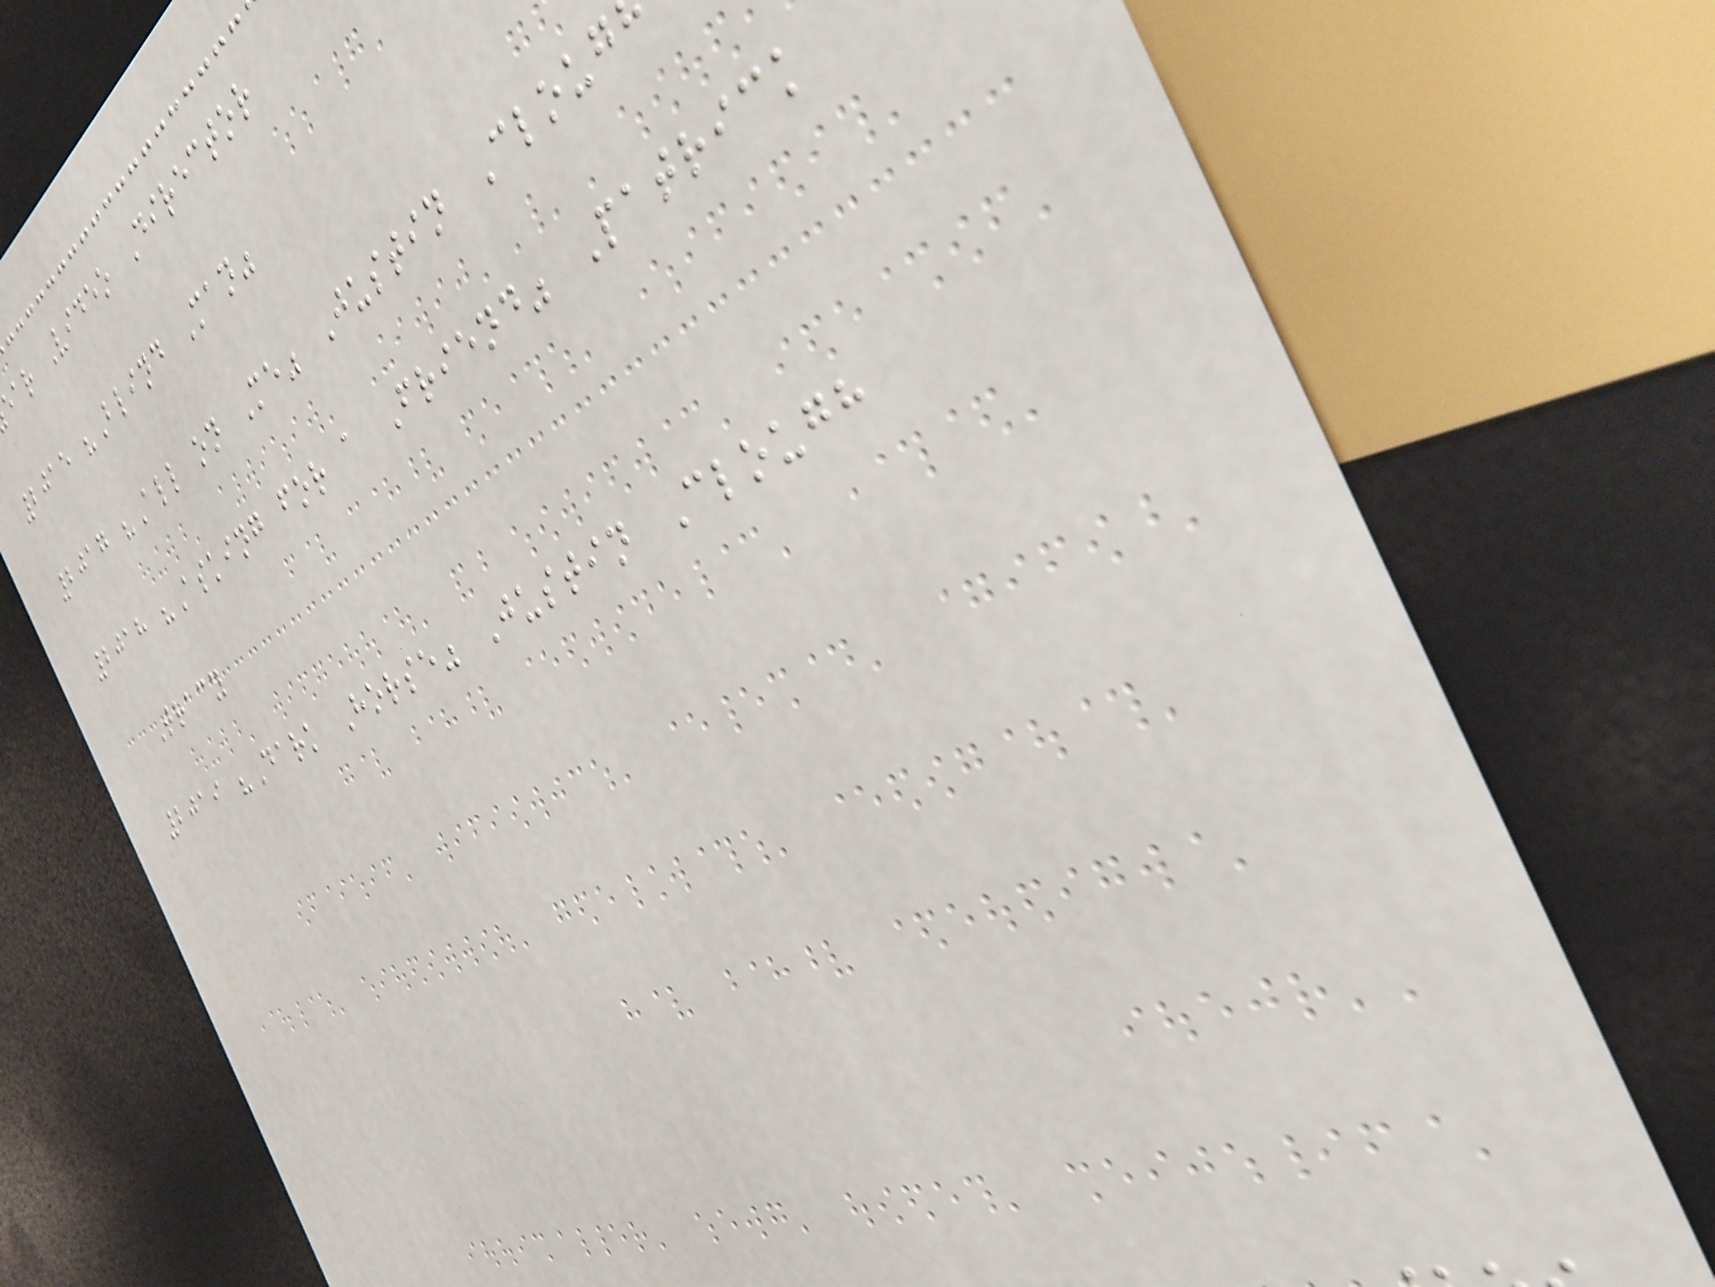ear Video Director
2015 "Blind Man"
2017 "All on Me" Justin Cloug
2018 "Asking for a Friend" Patrick
Tracy
2019 "Dark Horse" Justin Clough
